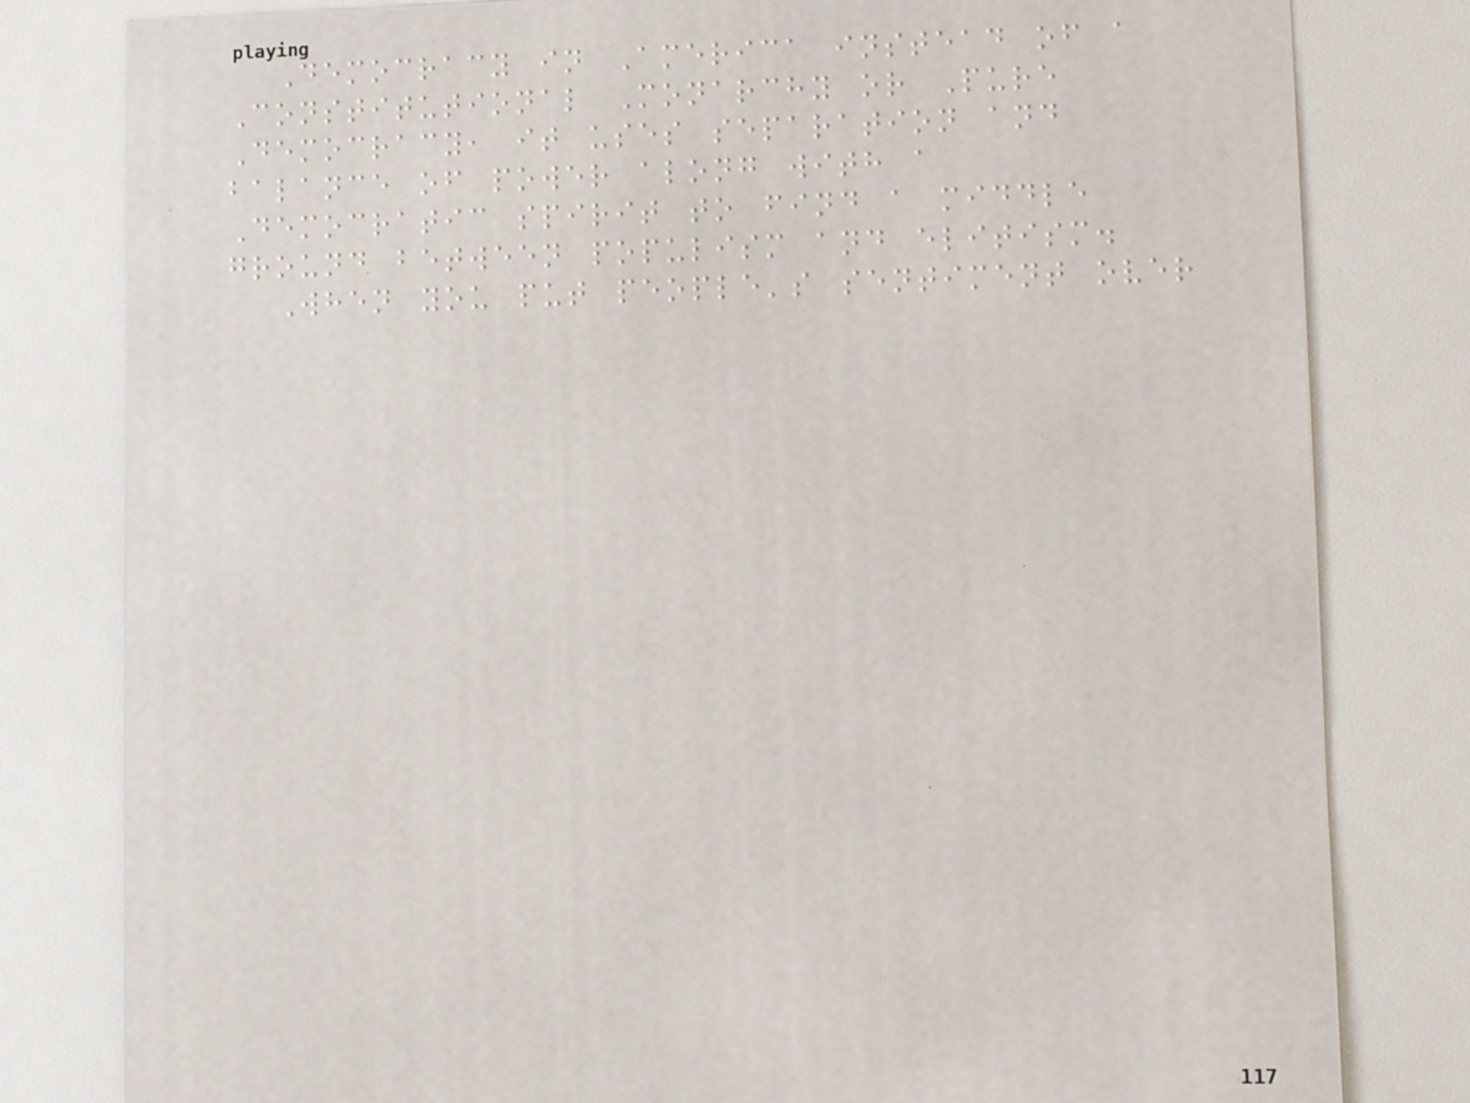Democracy in America instead of a
Constitutional Monarchy or Pure
Democracy, it uses separation and
balance of power along with a
Democratic spirit to find a middle
ground between populism and elitism.
When you put people's sentiment over
